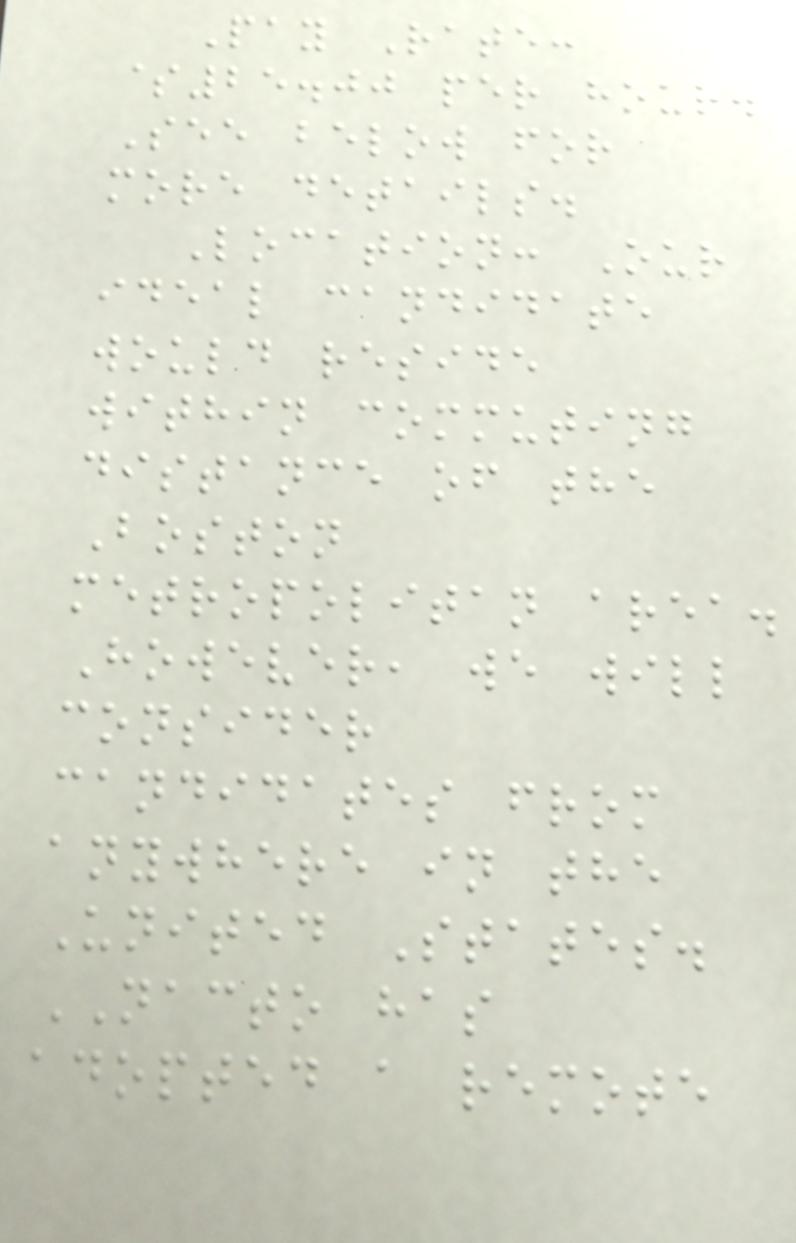Pay Rate:
$25.00 per hour.
See below for
more details.
Location: Our
ideal candidate
would reside
within commuting
distance of the
Boston
metropolitan area.
However, we will
consider
candidates from
anywhere in the
United States.
NACTO has
adopted a remote
